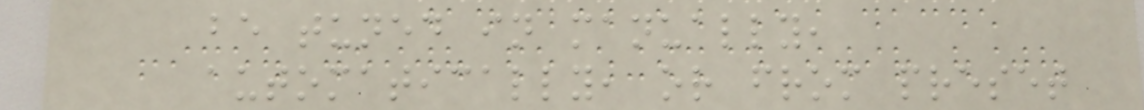be tuned in manually,
automatically, or from preset
